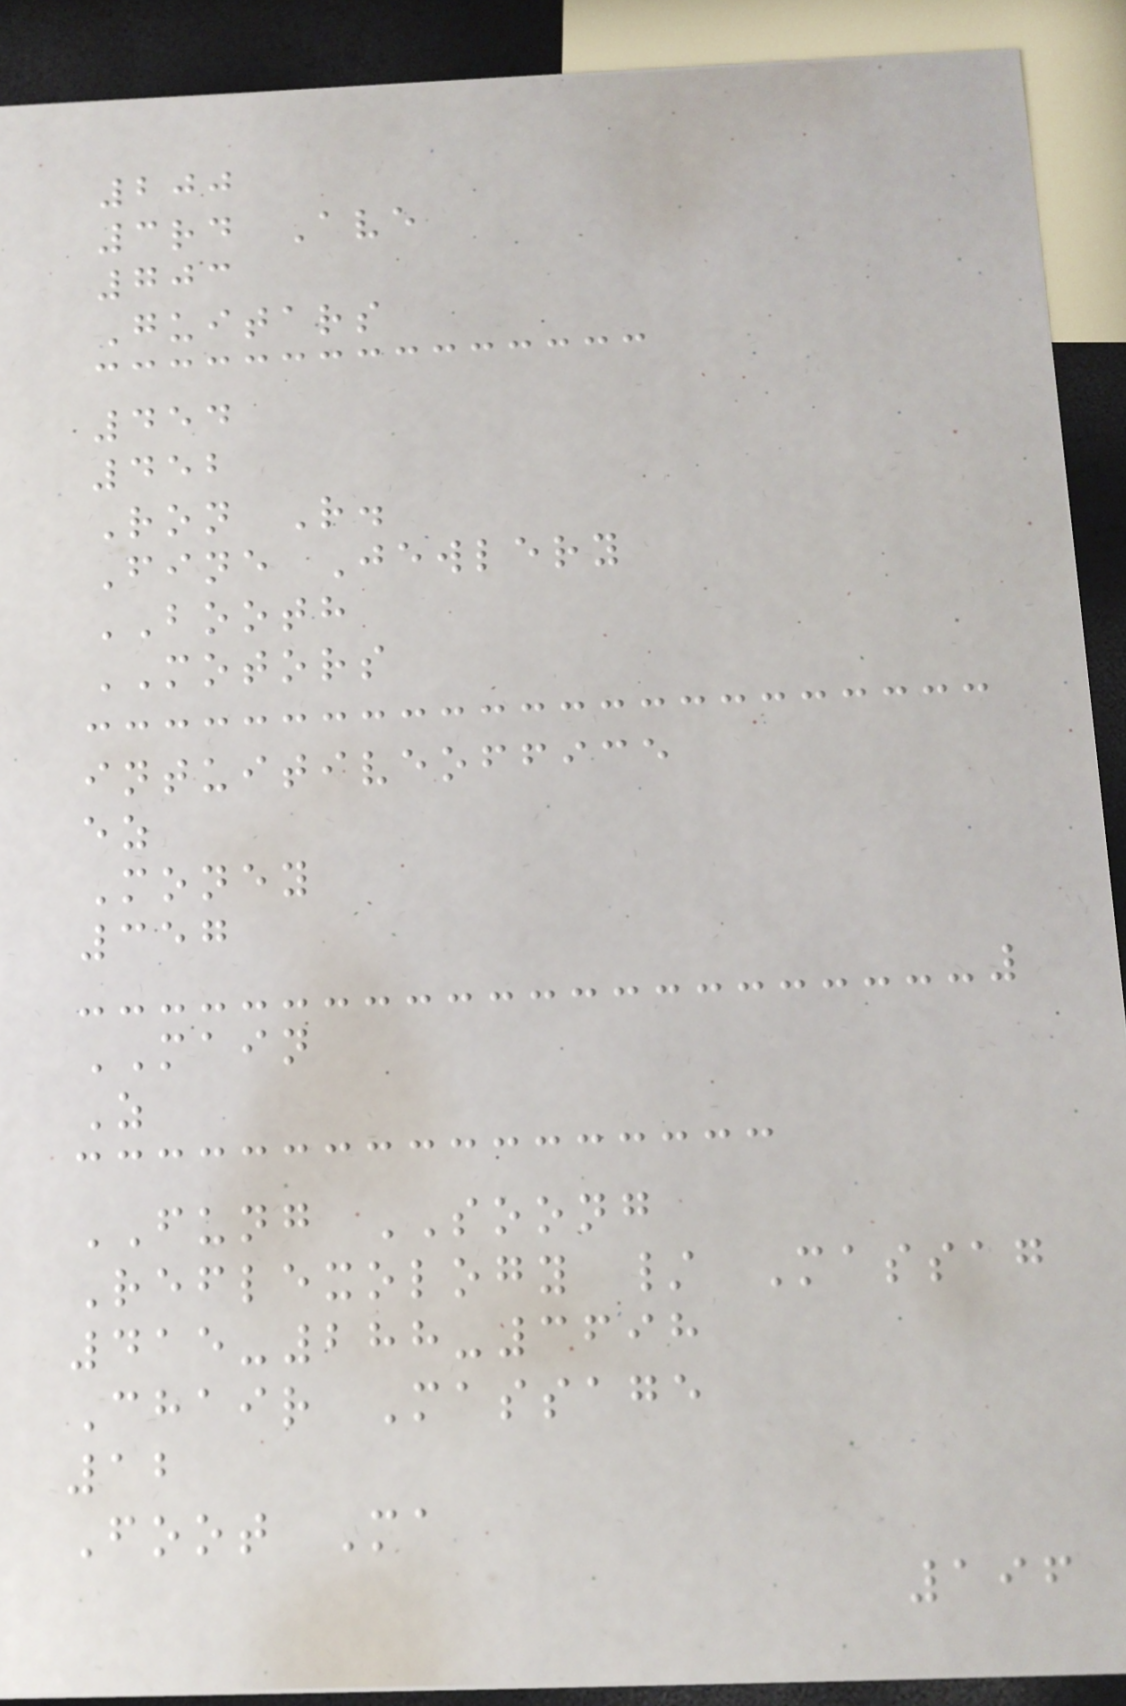200
3rd Ave
703
Guitars
454
452
Ron R.
Fine Jewlery
BOOTH
MOTORS
intuitiveoffice
ez
Money
357
MAIN
Z
FUNG SOONG
Reflexology / Massag
415-288-3698
Chair Massage
12
Foot Ma
196
